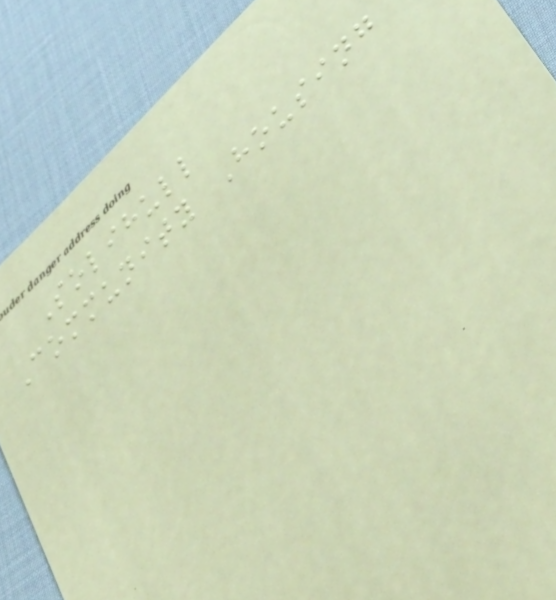Solihull
Community Housing
